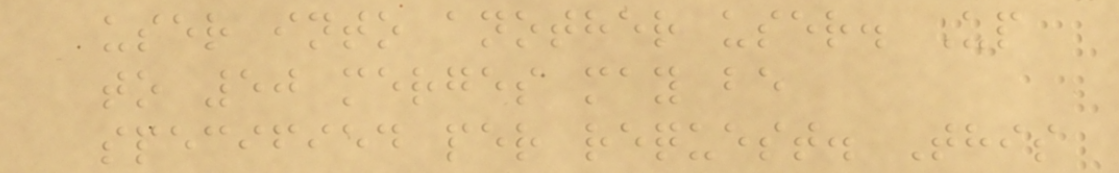user into another user. Up
to 50 merges may be
specified per request. This
